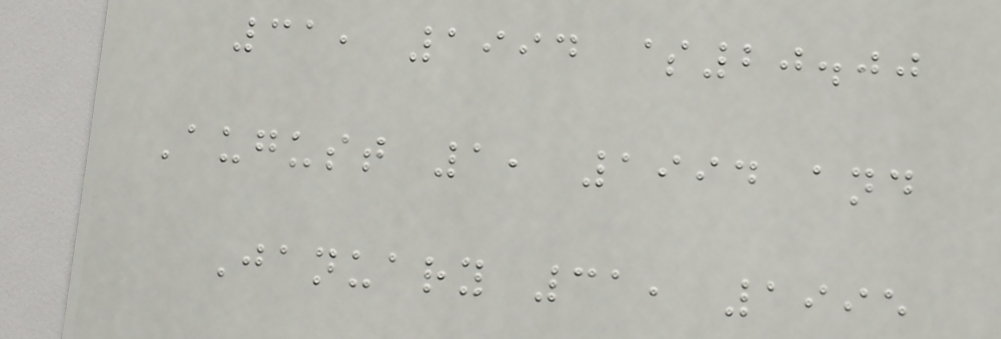31, 1994 $20.00
August 1, 1994 and
January 31, 1995
